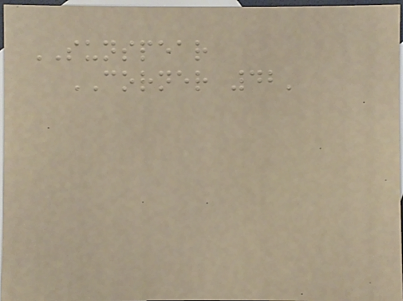SUNSPEAR
CORNER 42'
